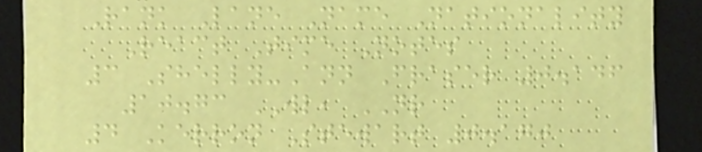Rank Lane Name Nationality
React Time Notes
3 Shelly-Ann Fraser 0.146
10.73 WL, NR
4 Kerron Stewart 0.170
